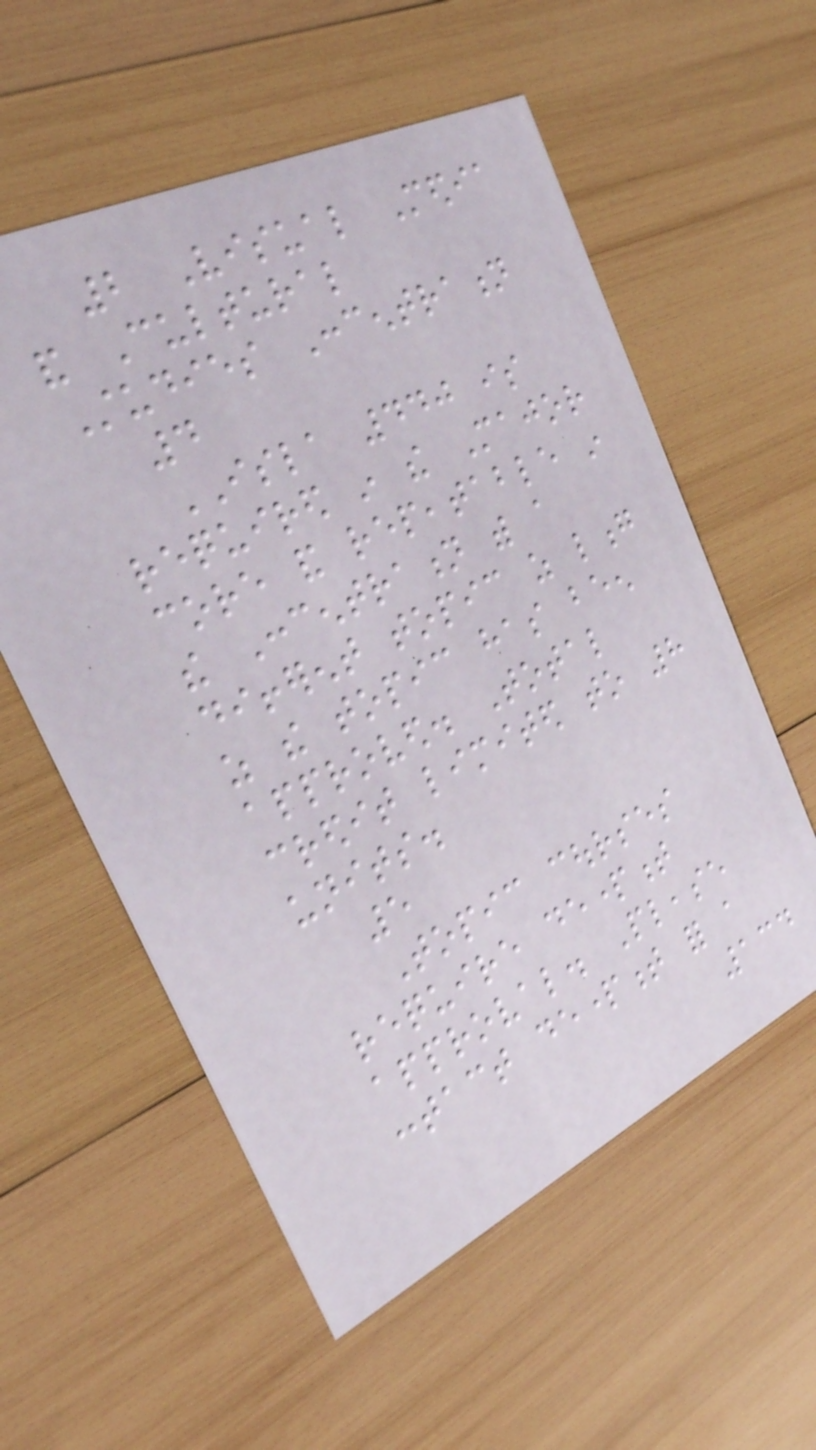2 Visual Media
and Cultural
Studies Concentration
4
ISLA 440 is
required in the Major
core and repeatable in
the Concentration with a
different topic as long
as the topic has been
approved. Total
credit limited to 8
units.
5
Topic courses
require department
approval. Please
contact department for a
134
